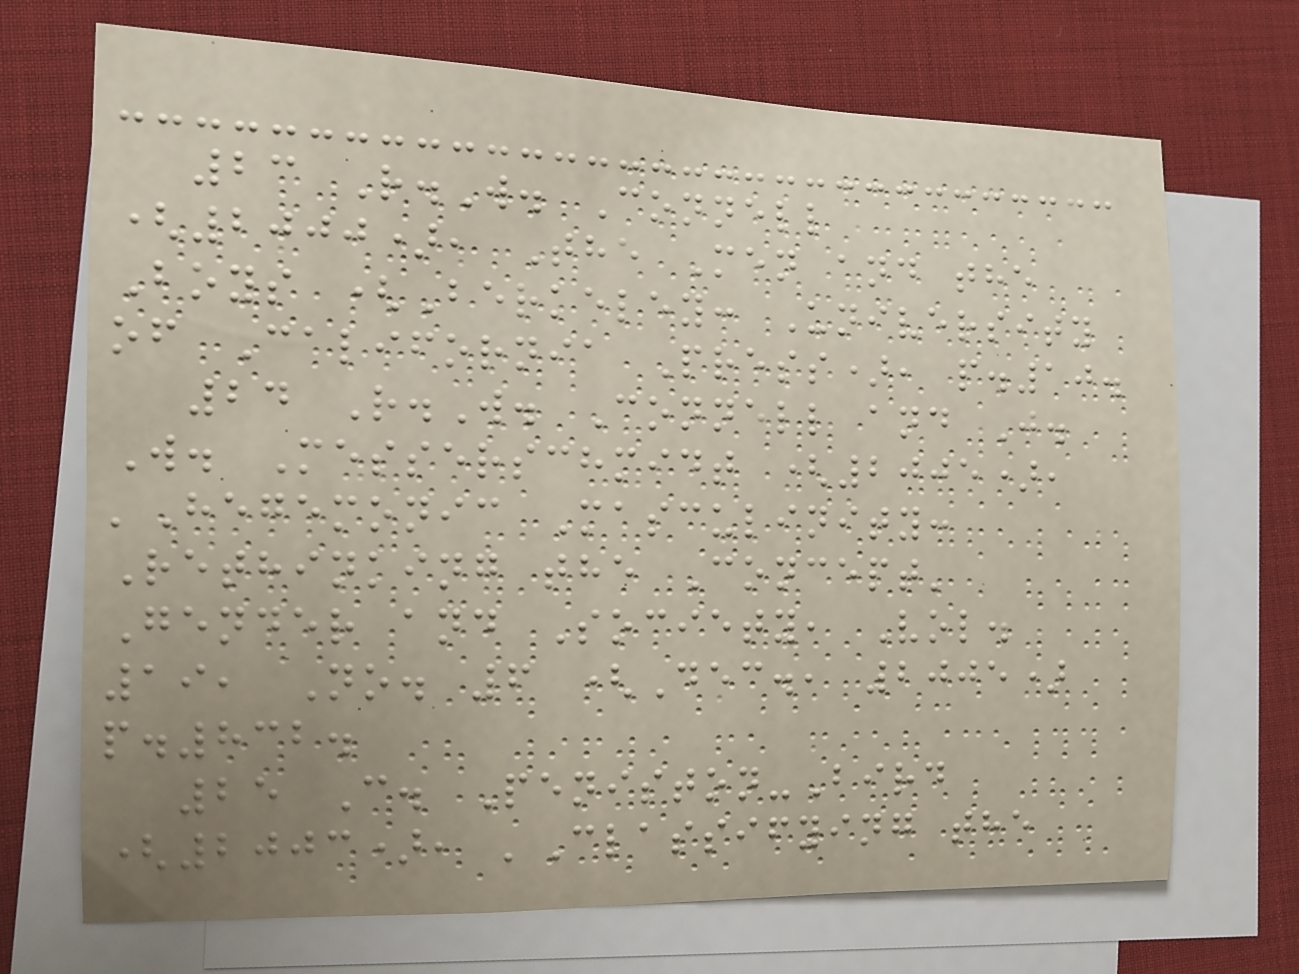23 R.W. Connell
(2000), The Men and the
Boys (Berkeley: University
of California Press), p.10.
24 R.W. Connell and J.
W. Messerschmidt (2005),
'Hegemonic Masculinity:
Rethinking the Concept'
Gender and Society, Vol.
19, No. 6 (Dec., 2005)
p.832.
25 C. Peniston-Bird
(2003), 'Classifying the
